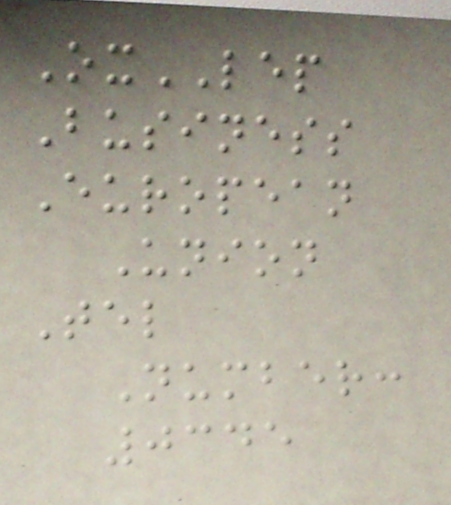OxLEP
Business
European
Union
Tel
Number:
0345
